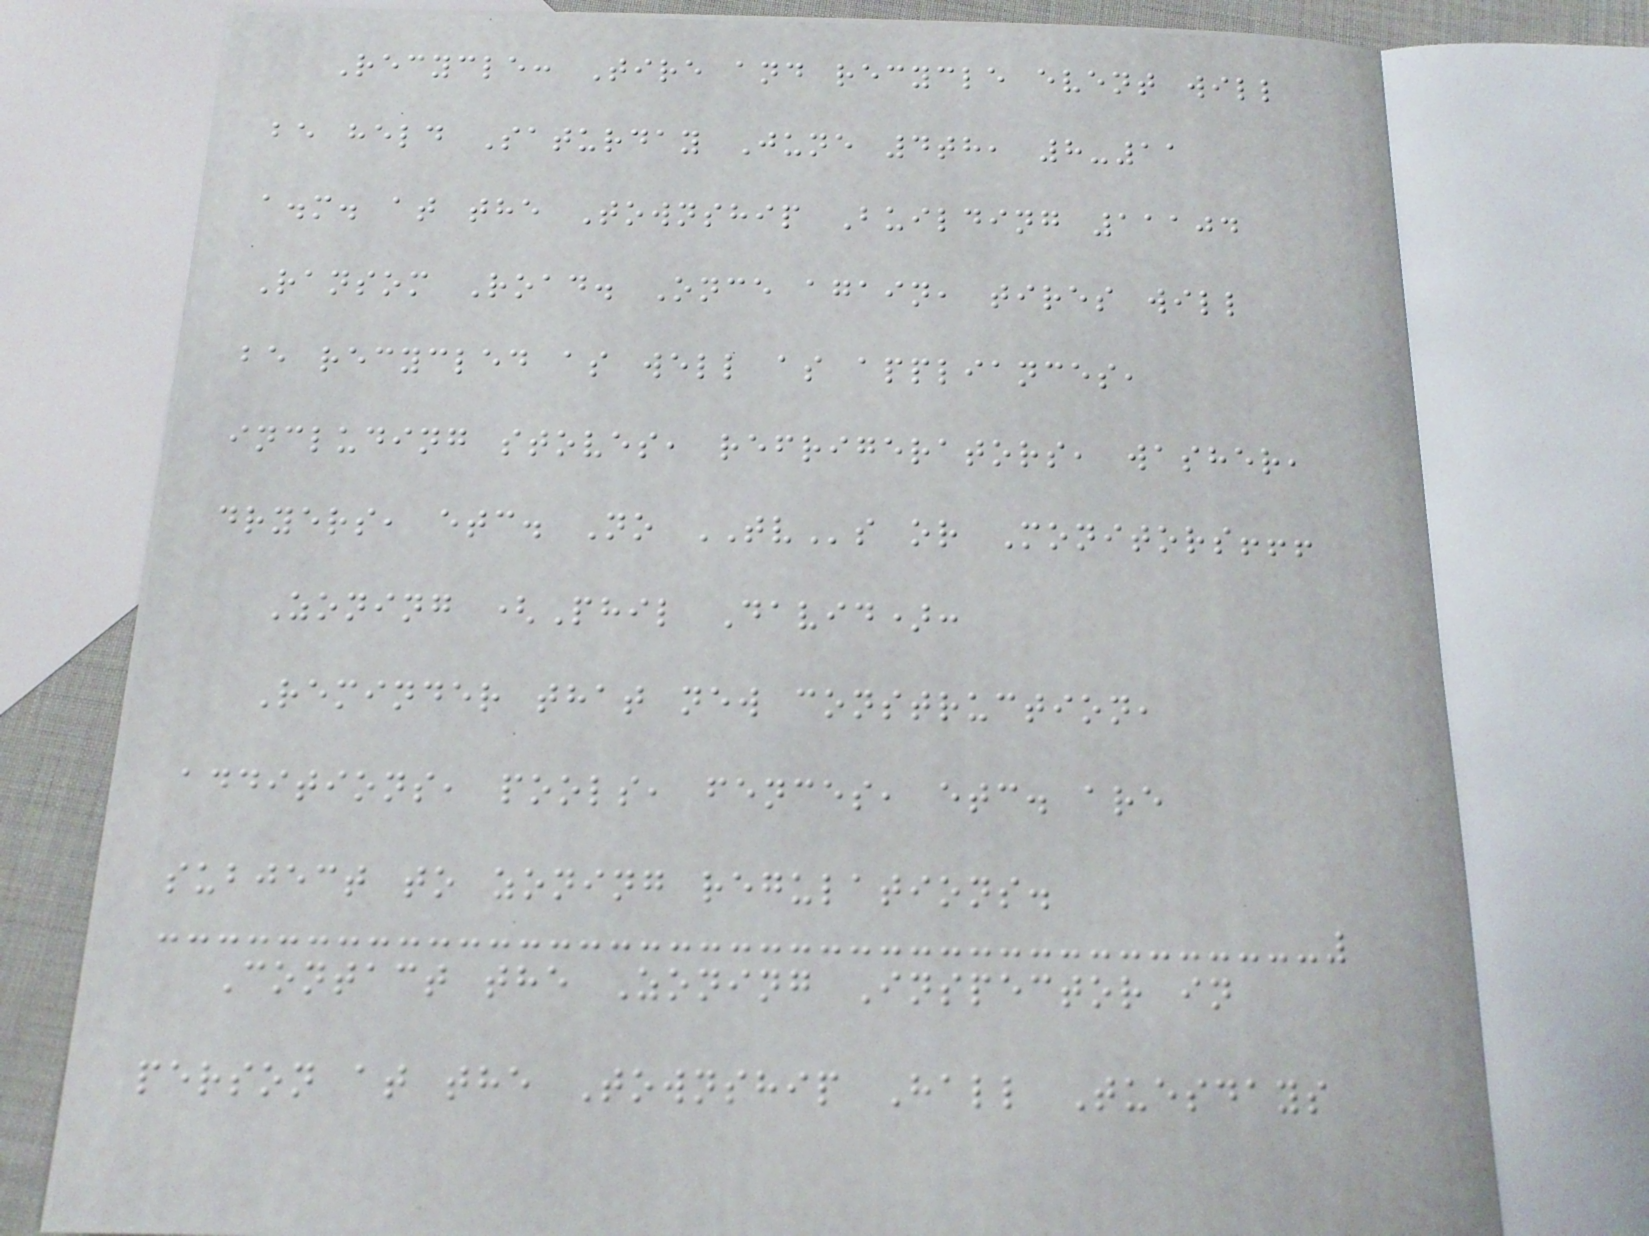Recycle: Tire and recycle event will
be held Saturday June 4th, 8-11
a.m. at the Township Building 11104
Ransom Road. Once again, tires will
be recycled as well as appliances,
including stoves, refrigerators, washer,
dryers, etc. No TVs or Monitors!!!
Zoning (Phil David):
Reminder that new construction,
additions, pools, fences, etc. are
subject to zoning regulations.
Contact the Zoning Inspector in
person at the Township Hall Tuesdays
